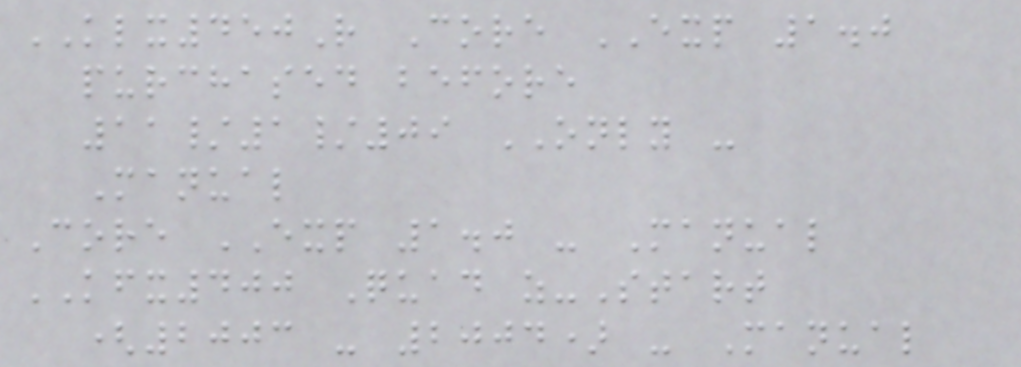KLX450R Core EXP 1.0
purchased before
11/1/09 ONLY -
Manual
Core EXP 1.0 - Manual
KFX400 Quad z-Start
(2003 - 2004) - Manual
